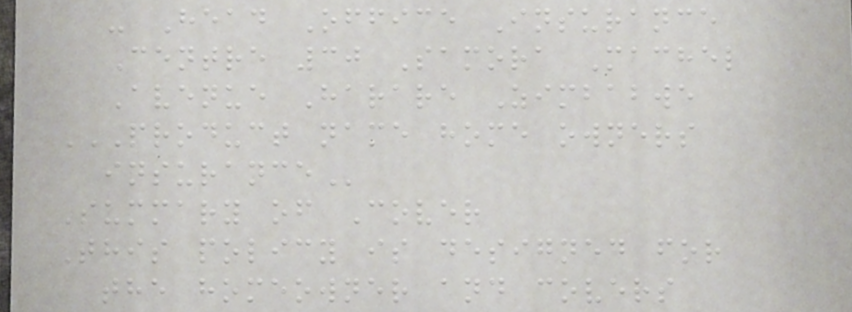- Head Office Insurance
Centre 30 Samora Machel
Avenue Harare Zimbabwe
PRODUCT NAME HOME OWNERS
INSURANCE
Summary of Cover
This policy is designed for
the homeowner and covers
